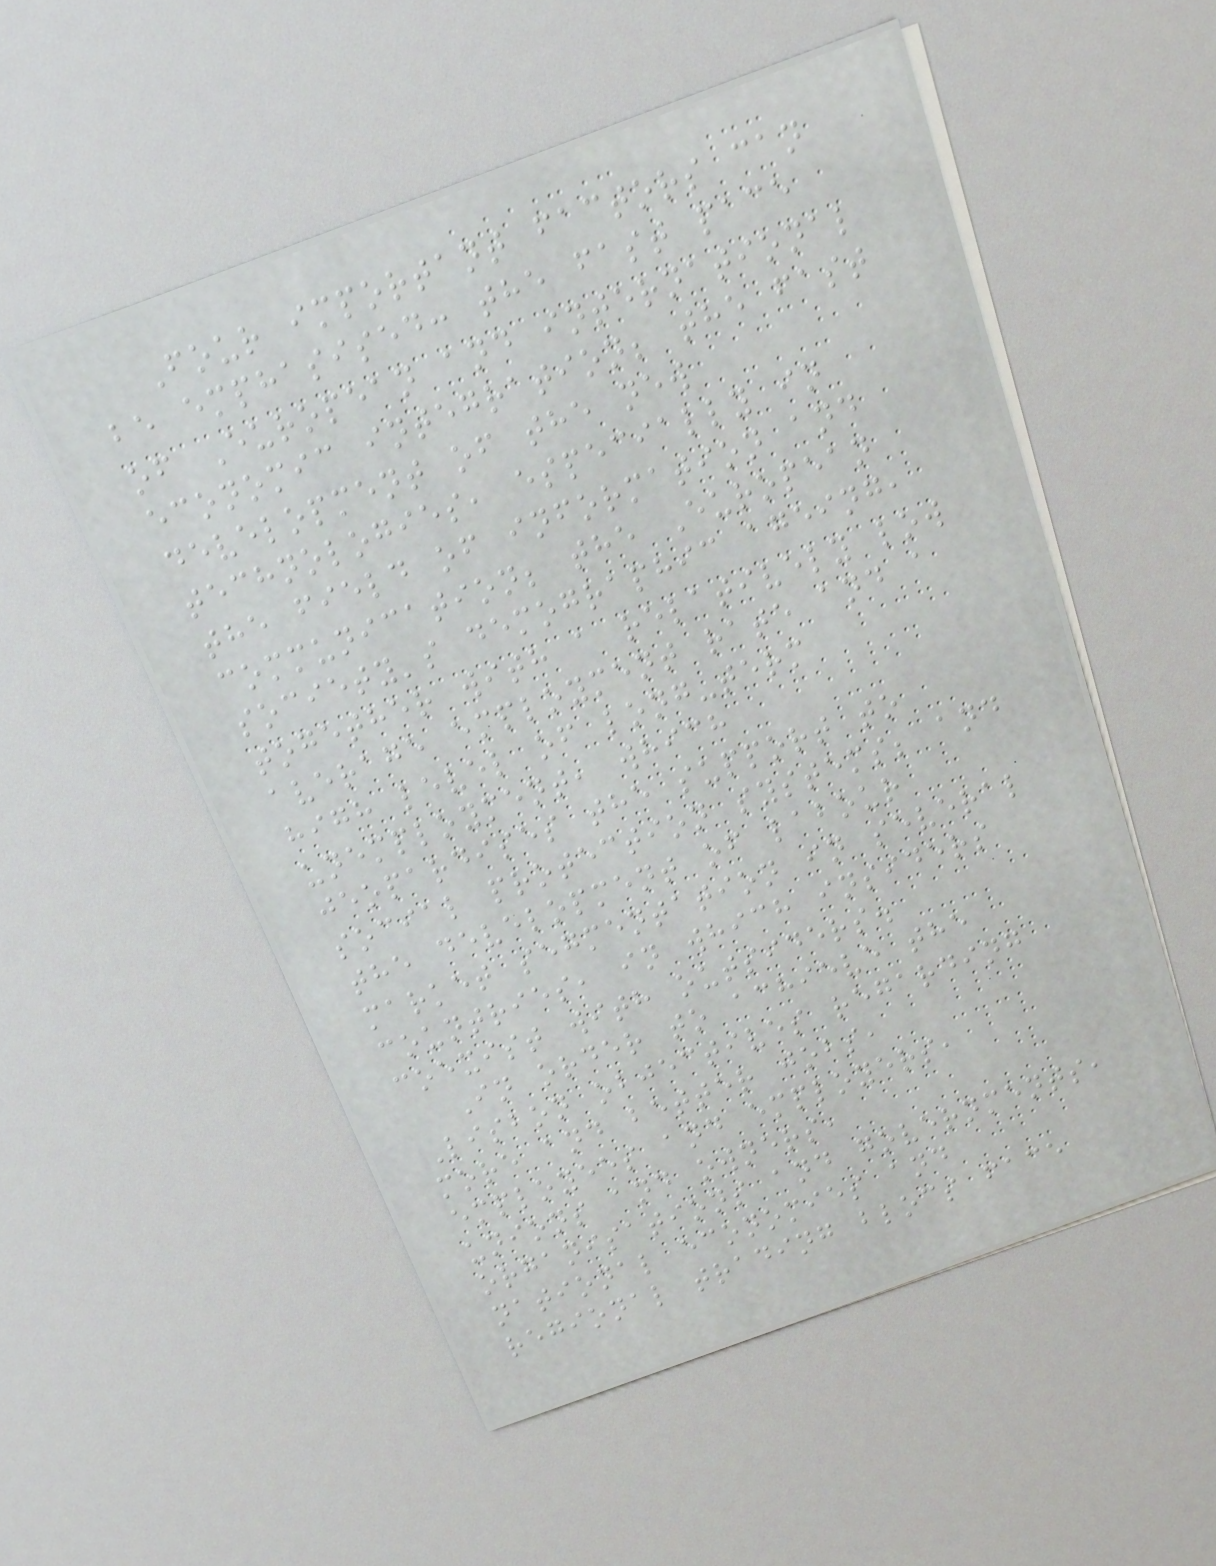Four important factors can
be emphasised: the fast pace
of European and international
economic integration; the fast
development of the new
technologies, especially in
the field of information and
communication; the European
society's demographic ageing,
together with a relatively low
average employment rate and a
high level of long-term
unemployment, which
jeopardises the support to
social protection systems; and
the development of labour
market segmentation in several
countries, in which insiders
coexist with outsiders.
In order to achieve the
Lisbon objectives regarding
more and better jobs,
employees and employers,
unions and owners,
organisations and governments,
national economies and
regional trading blocs face
